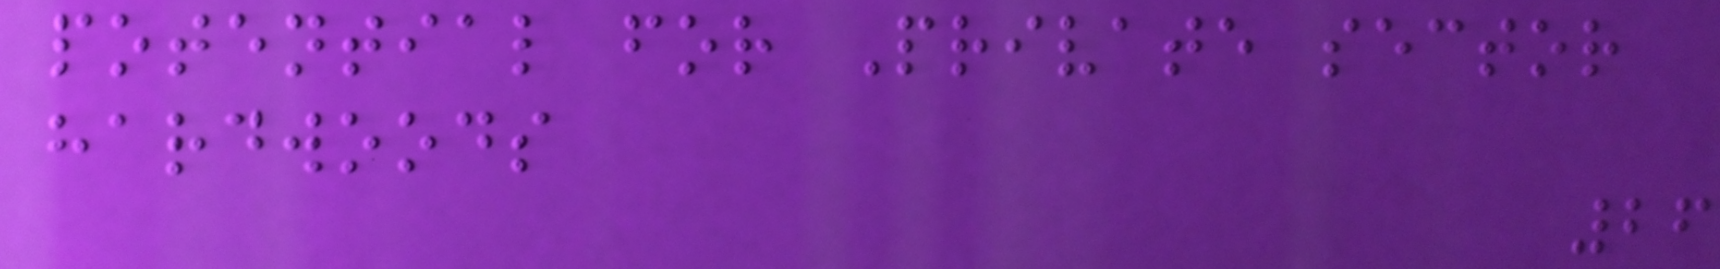potential for Private sector
hardwoods
26
